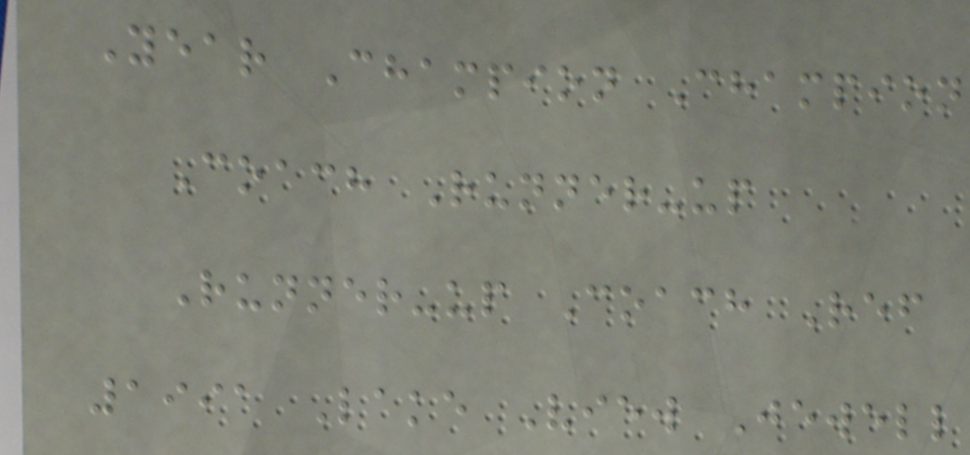Year Champion Champion
Coach Runner-up
Runner-up Coach Ref
1991 Lake View Jewell
